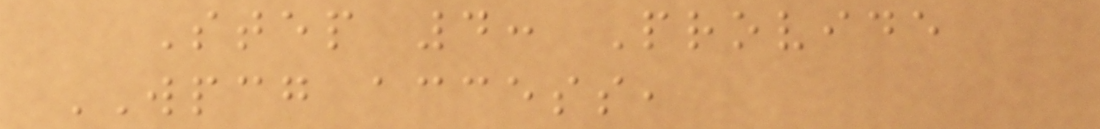Step 4: Provide
WPCG access,
